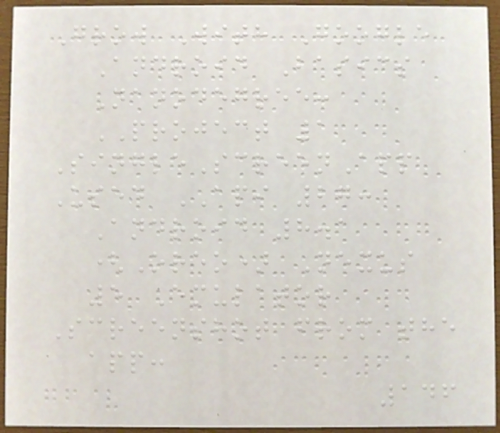Grow With Google
Android Basics
Nanodegree:
PROJECT 1
SingleScreenApp
Used API 27:
Android 8.1
(Oreo) Nexus
5 Emulator
Screenshot from the
app:
146
